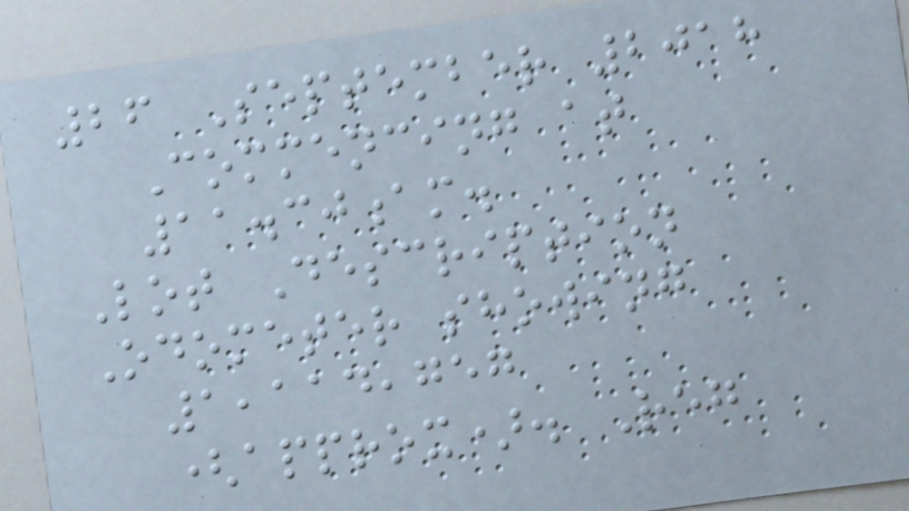26 September 2018
Commencing at
11.30am.
Lot Description
Odometer showing
1,114,757
(approx). Reg
